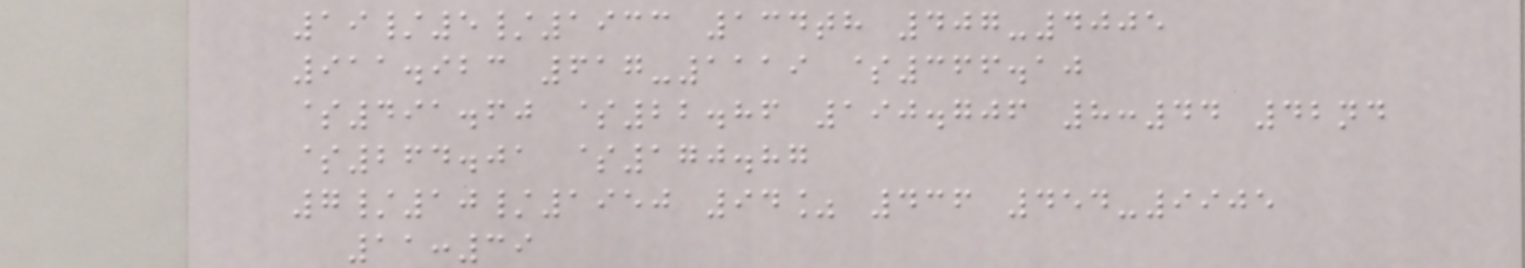19/5/1933 134th 407-4005
911.923 617-1119 $366.10
$491.60 $22.86 190.706 8:44 42nd
$264.01 $170.87
7/10/1950 94% 436 454-9905
11:39
